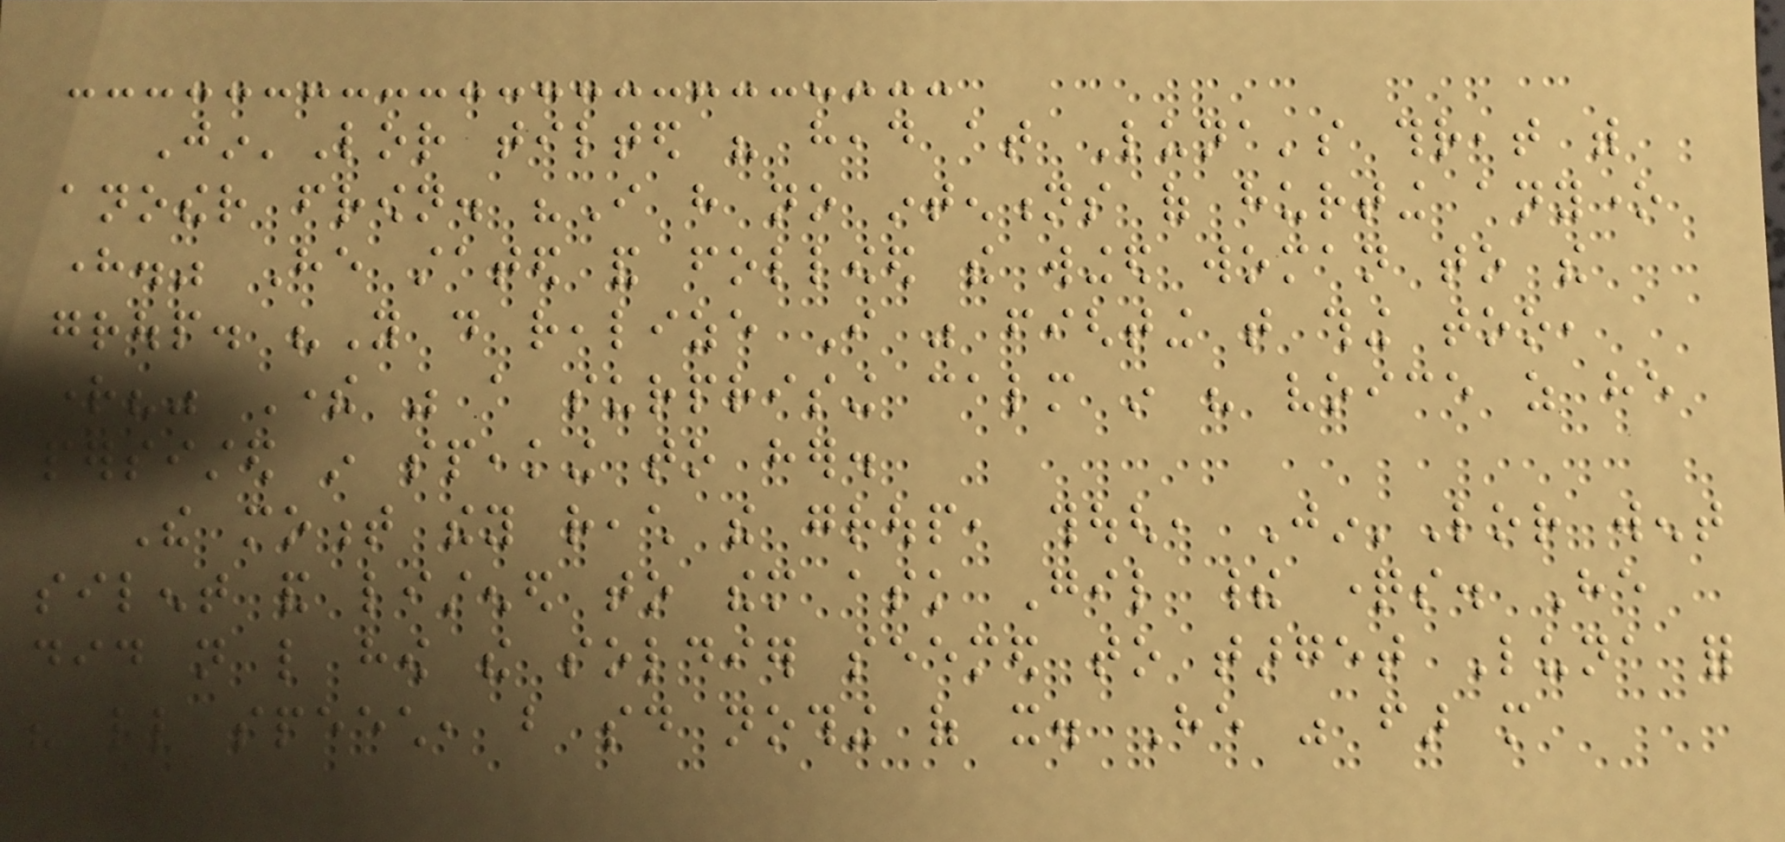Jin'Lor tilted his head at Luna's threat with
another frown. "I have no intentions of hurting anyone
here." He stated and followed the winged woman to the
group. "You do realize I was fighting that thing too,
right?" There was a surprising calm in his voice as he
persisted in speaking to her.
The moment they reach the group, though, Jin'Lor went
silent and listened to them ask Gil their questions. He
did not like how the soldier seemed to target Luna for
his little speech, but said nothing of it. He was far more
